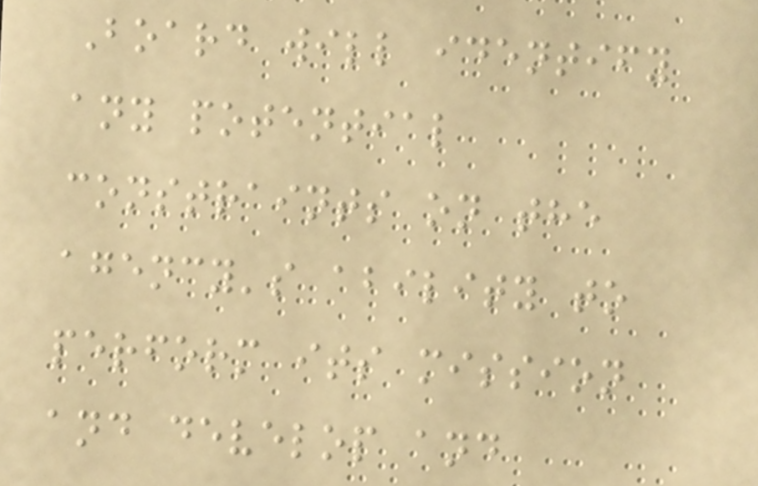Board will identify
any potential
constraints on the
agency's ability to
perform its mission
and develop and
